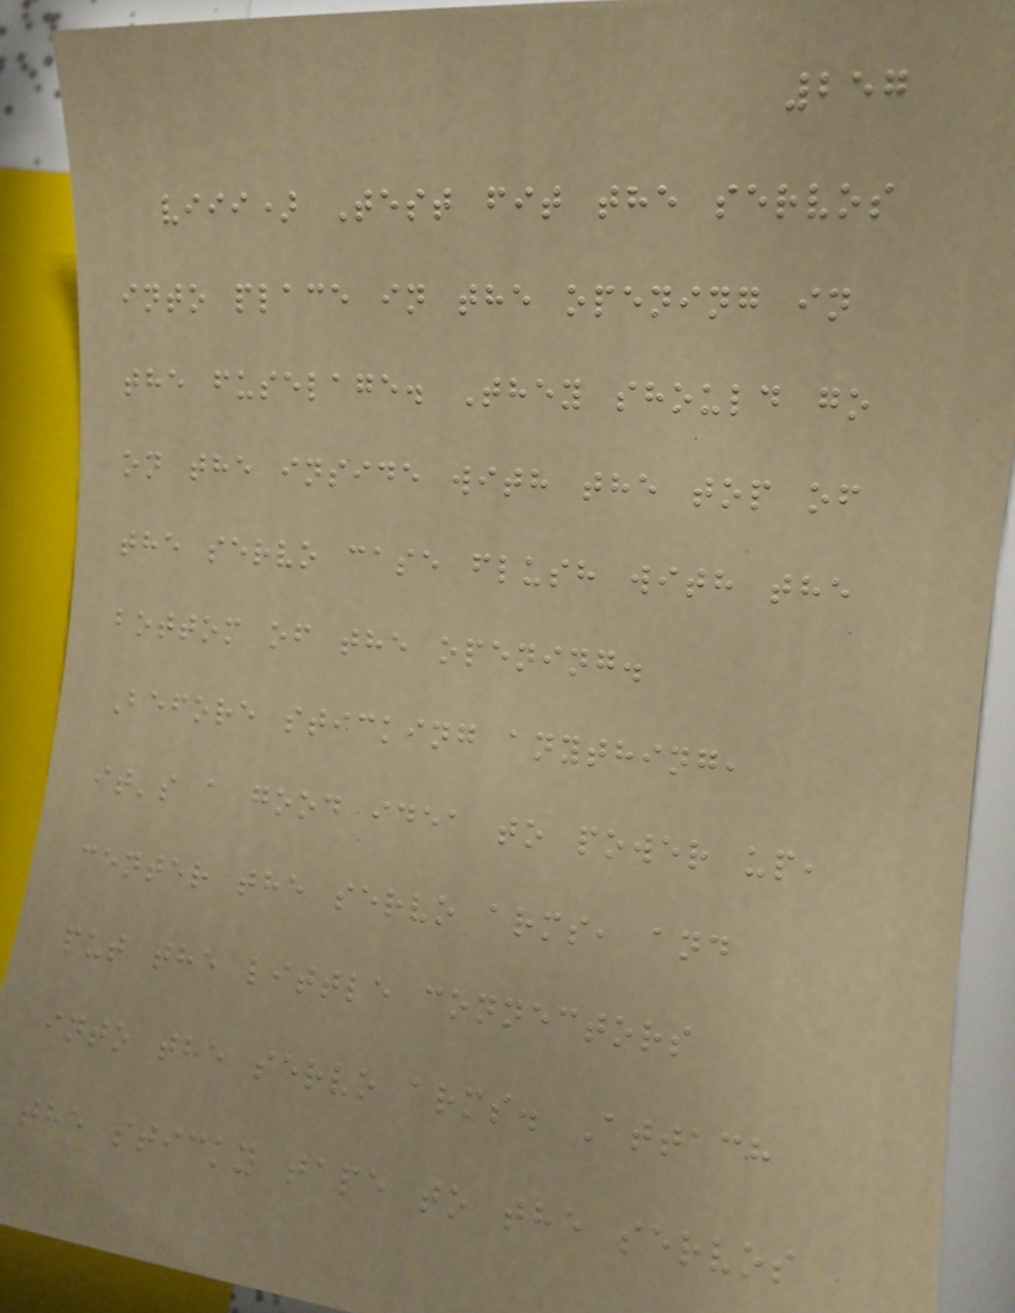257
viii) Test fit the servos
into place in the opening in
the fuselage. They should go
on the inside with the top of
the servo case flush with the
bottom of the opening.
Before sticking anything,
it's a good idea to power up,
center the servo arms, and
put the little connectors
into the servo arms. Attach
the sticky tape to the servos
